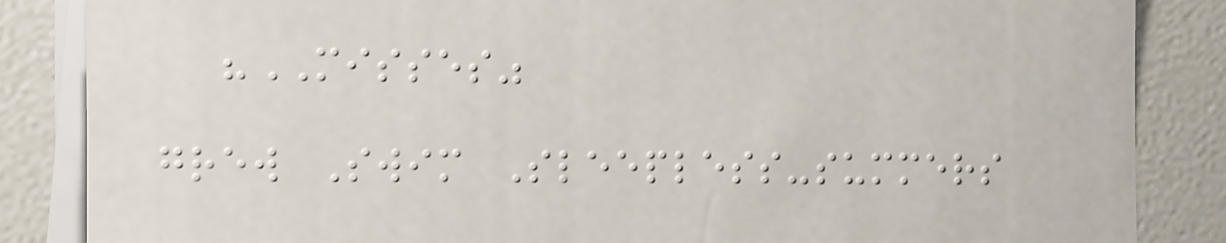"MISSES"
grew Swim Sleepless-summers
